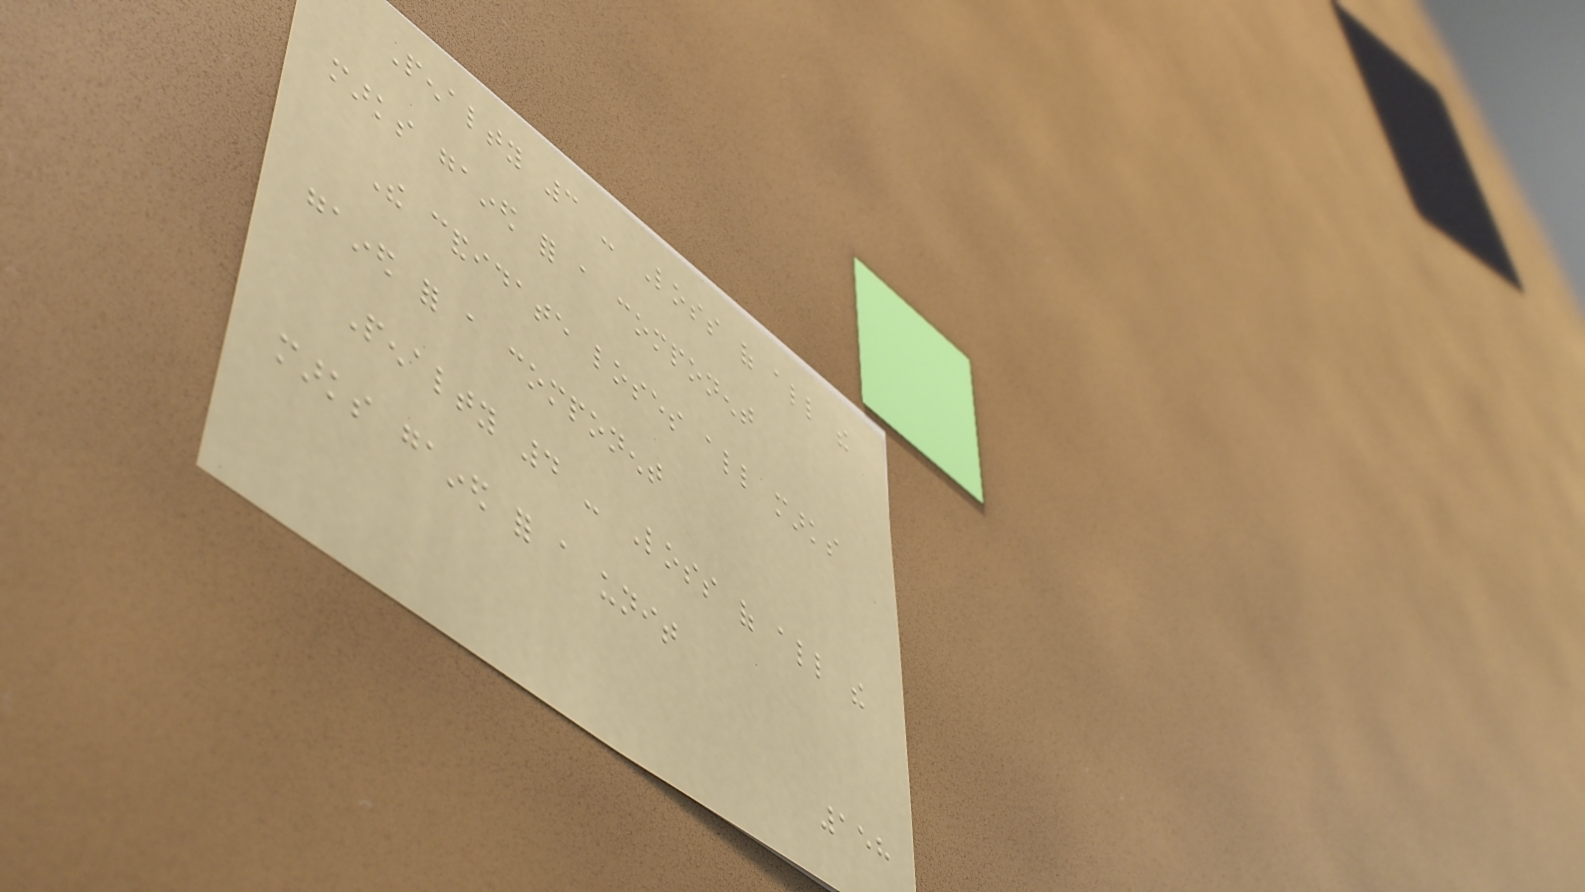Penalty 3 - Loss of all the
marks gained for a component
The candidate loses all marks
gained for a component
Penalty 4 - Loss of all the
marks gained for a unit
158
